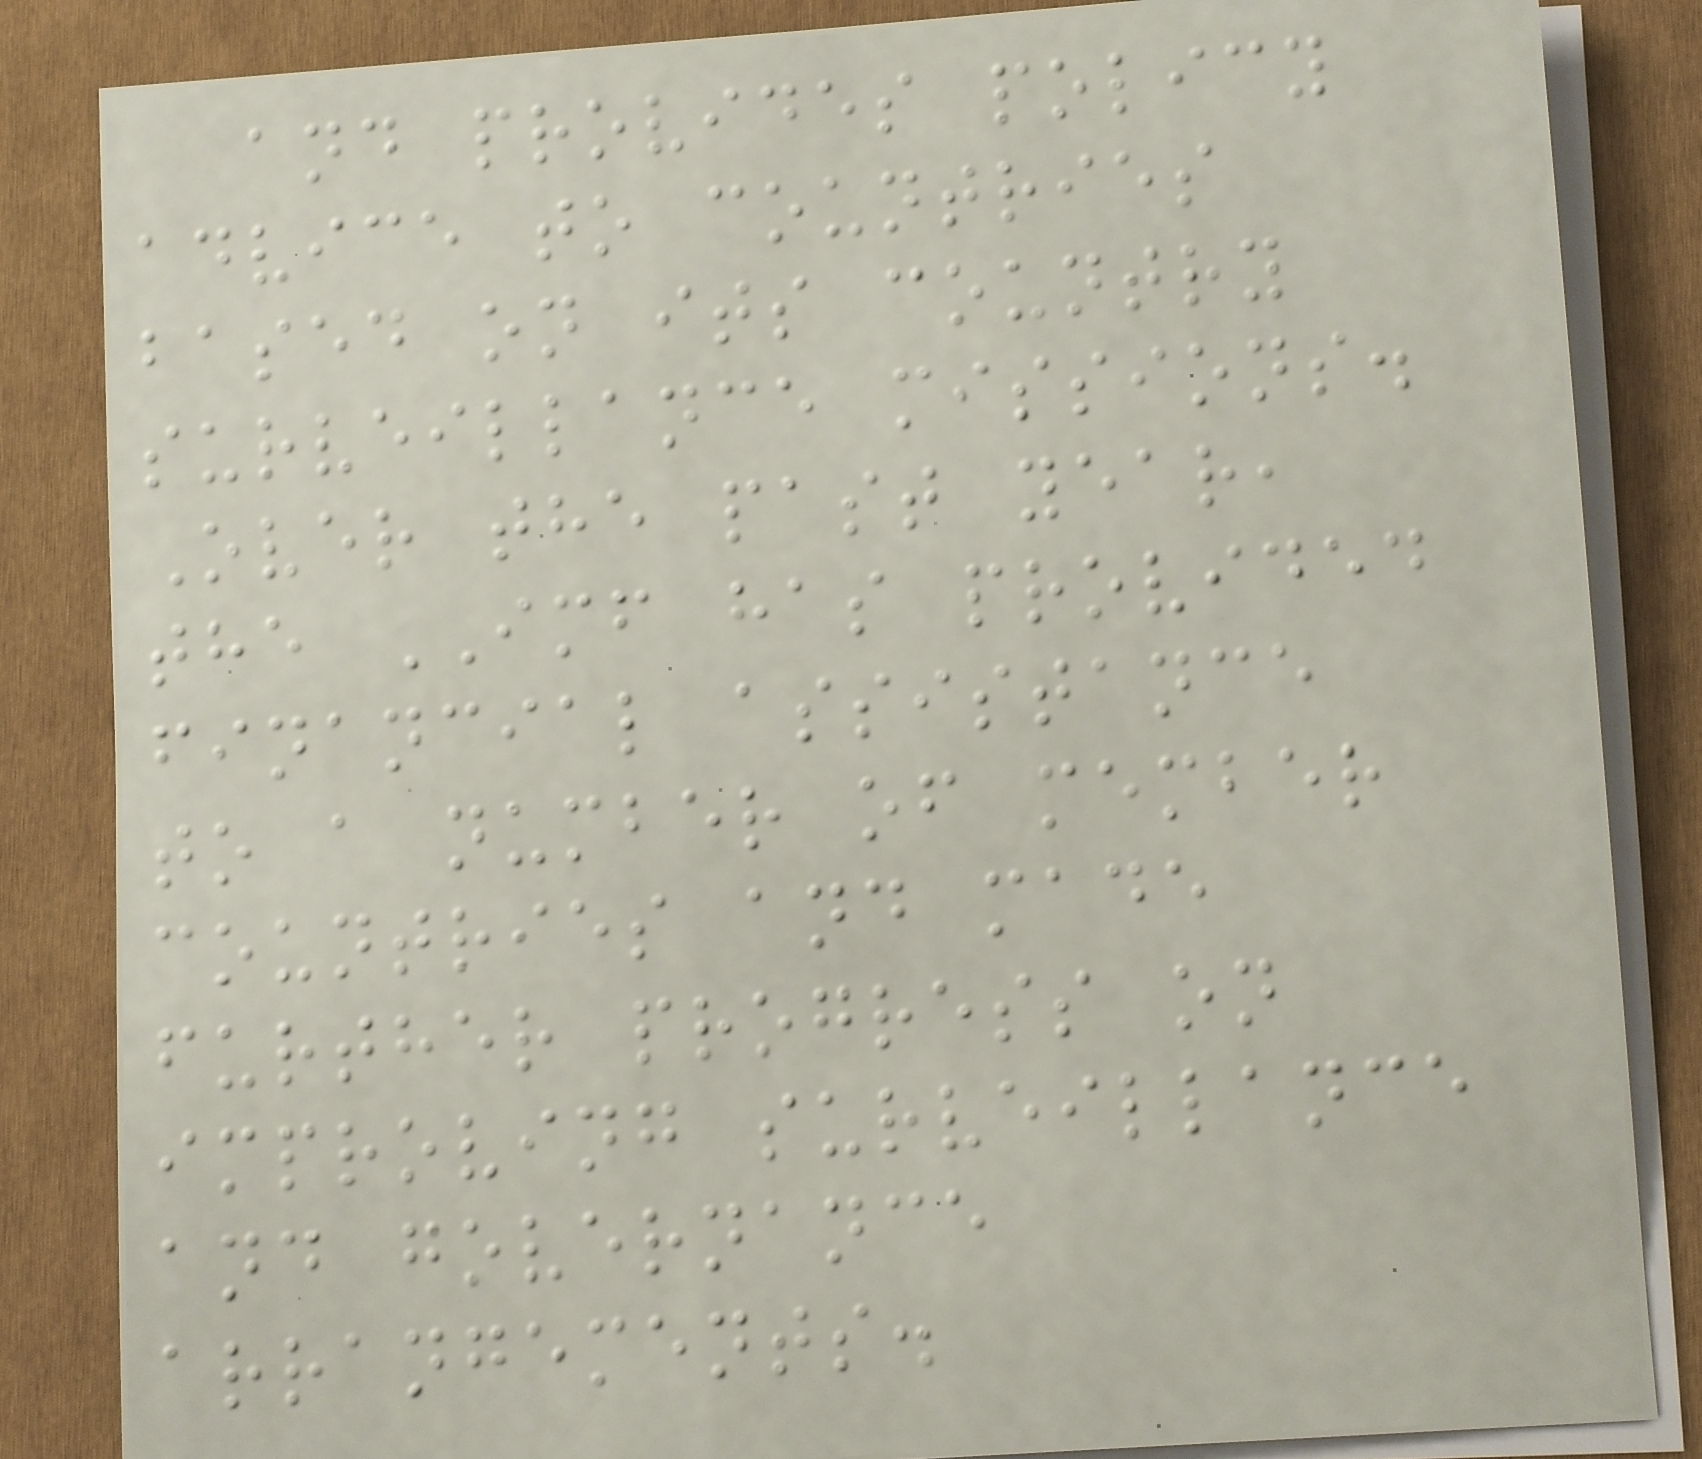and provides policy
advice to countries
based on its country
surveillance missions.
Over the past year,
the IMF has provided
financial assistance
to a number of member
countries and made
further progress on
improving surveillance
and governance
arrangements.
